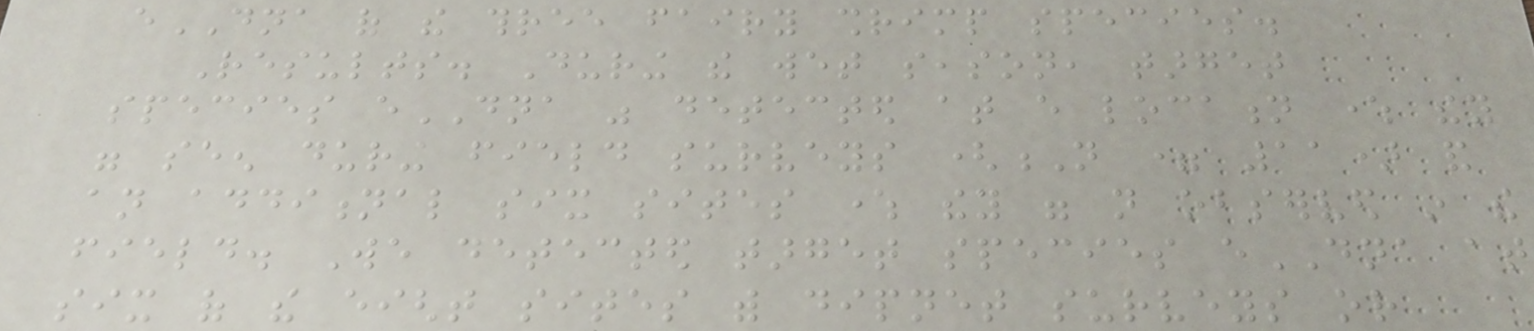eDNA of the three fairy shrimp species.
Results. During the wet season, target
species eDNA was detected at every location where they
were seen during field surveys (N = 11) and
an additional six sites where they were not observed in the
field. We detected target species eDNA at
six of the eight sites with dipnet surveys or
